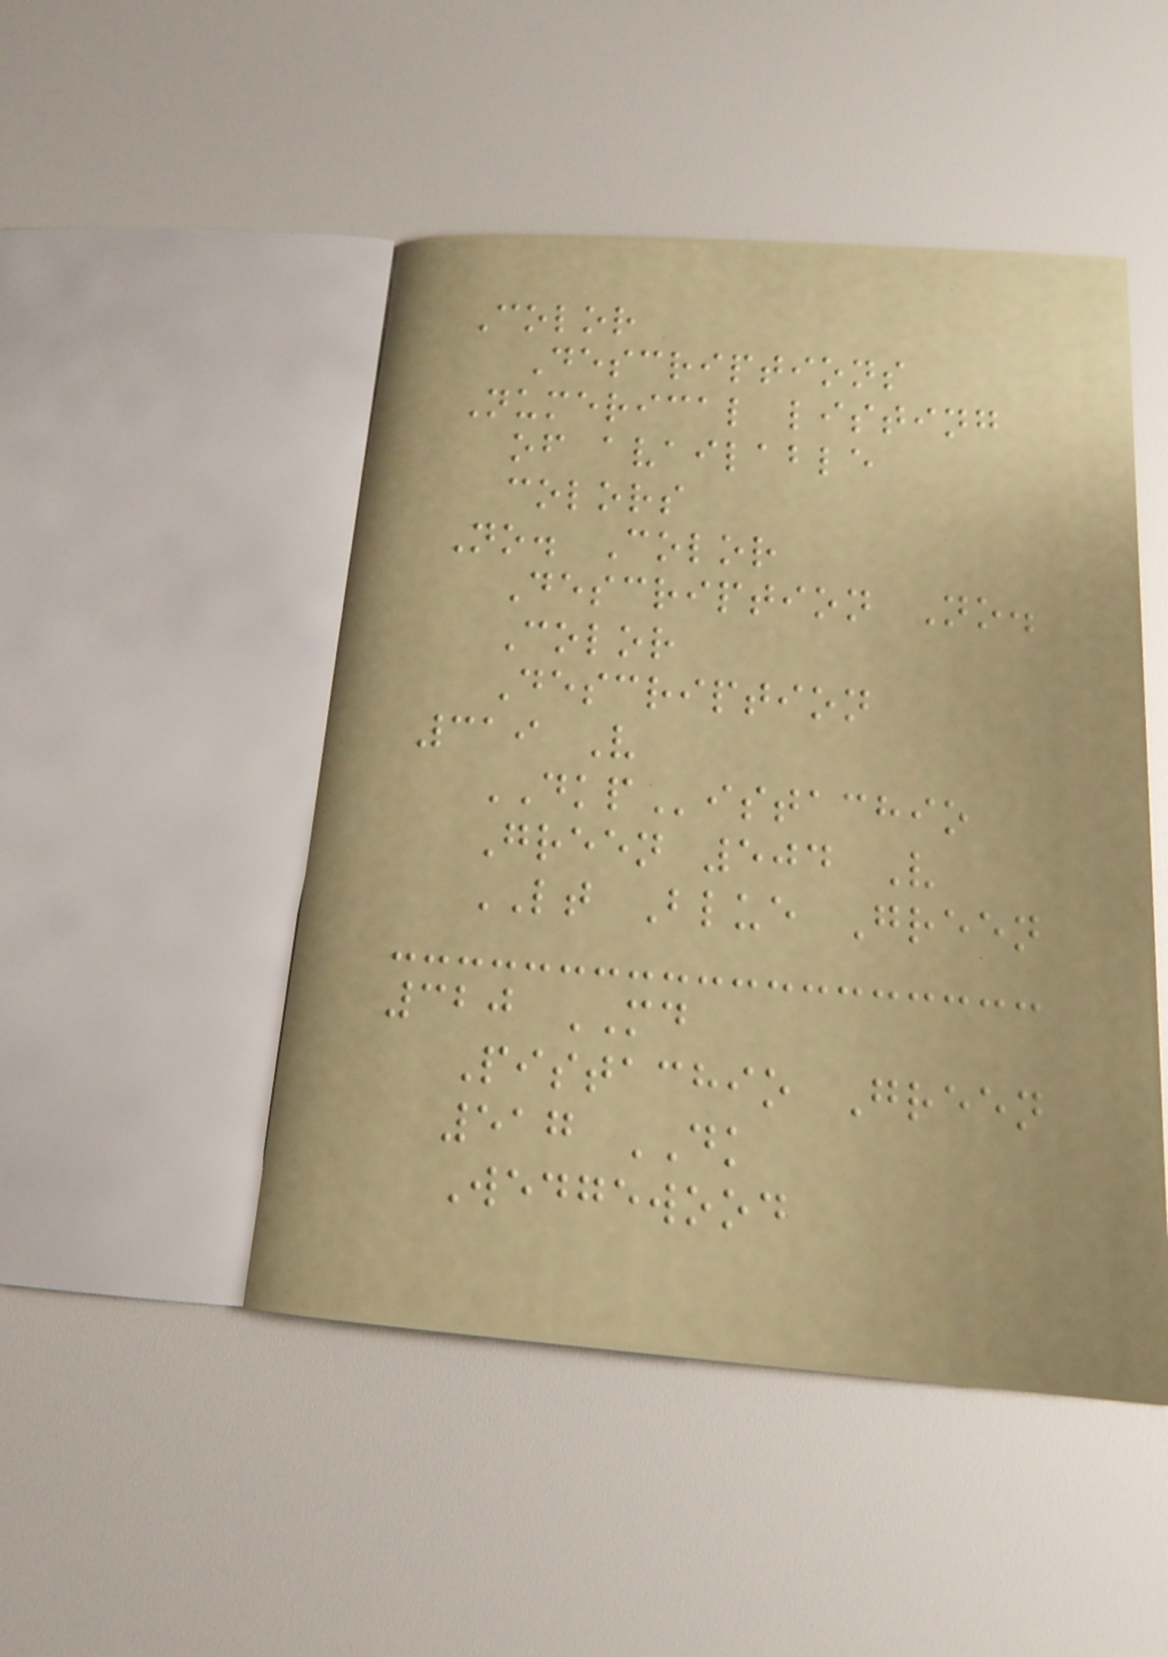Color
Descriptions
Numerical listing
of available
colors
No. Color
Description No.
Color
Description
319 V
DKPistachio
Green 504 V
LT Blue Green
320 MD
Pistachio Green
517 DK
Wedgewood
